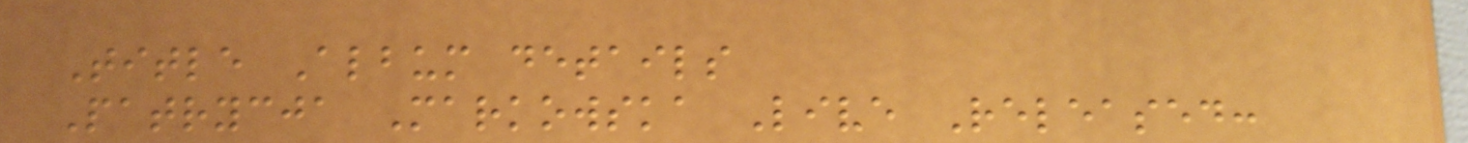Title Album details
Patrycja Markowska Live Released:
